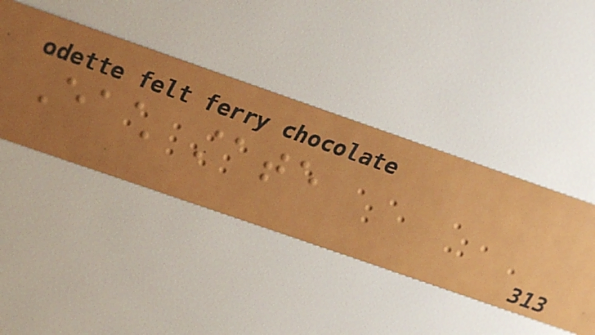Each state
